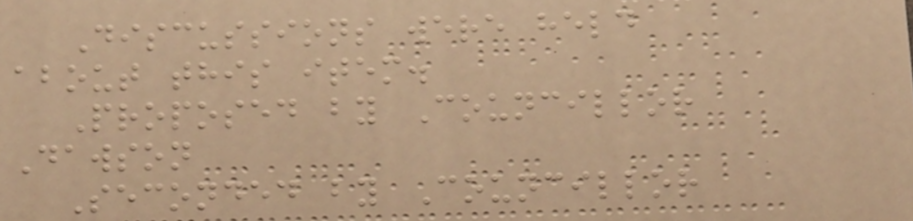Discussions were held
about this item.
Proposed by Councillor
Dawson
Seconded by Councillor
